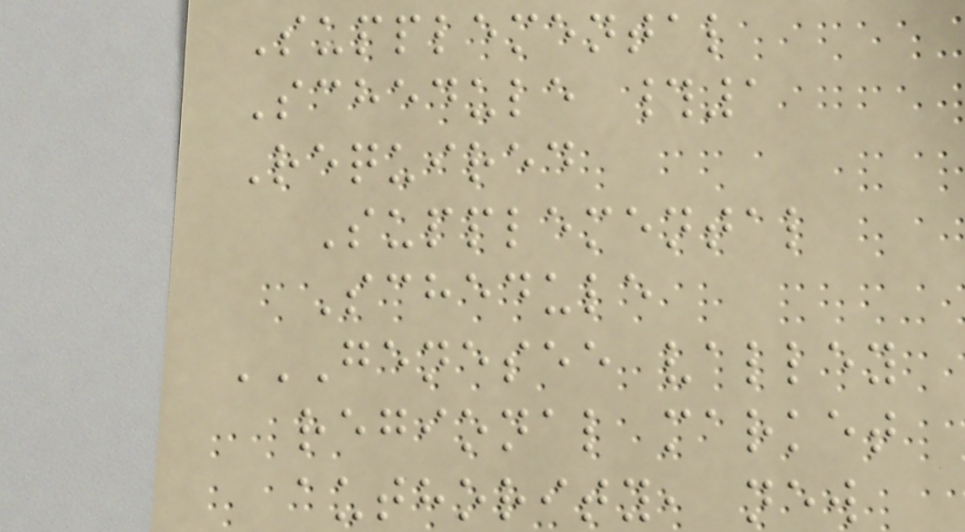Supplemental
Schedule #1
Required
Supplemental
Schedule
GENESEE VALLEY
REGIONAL MARKET
AUTHORITY, NEW
